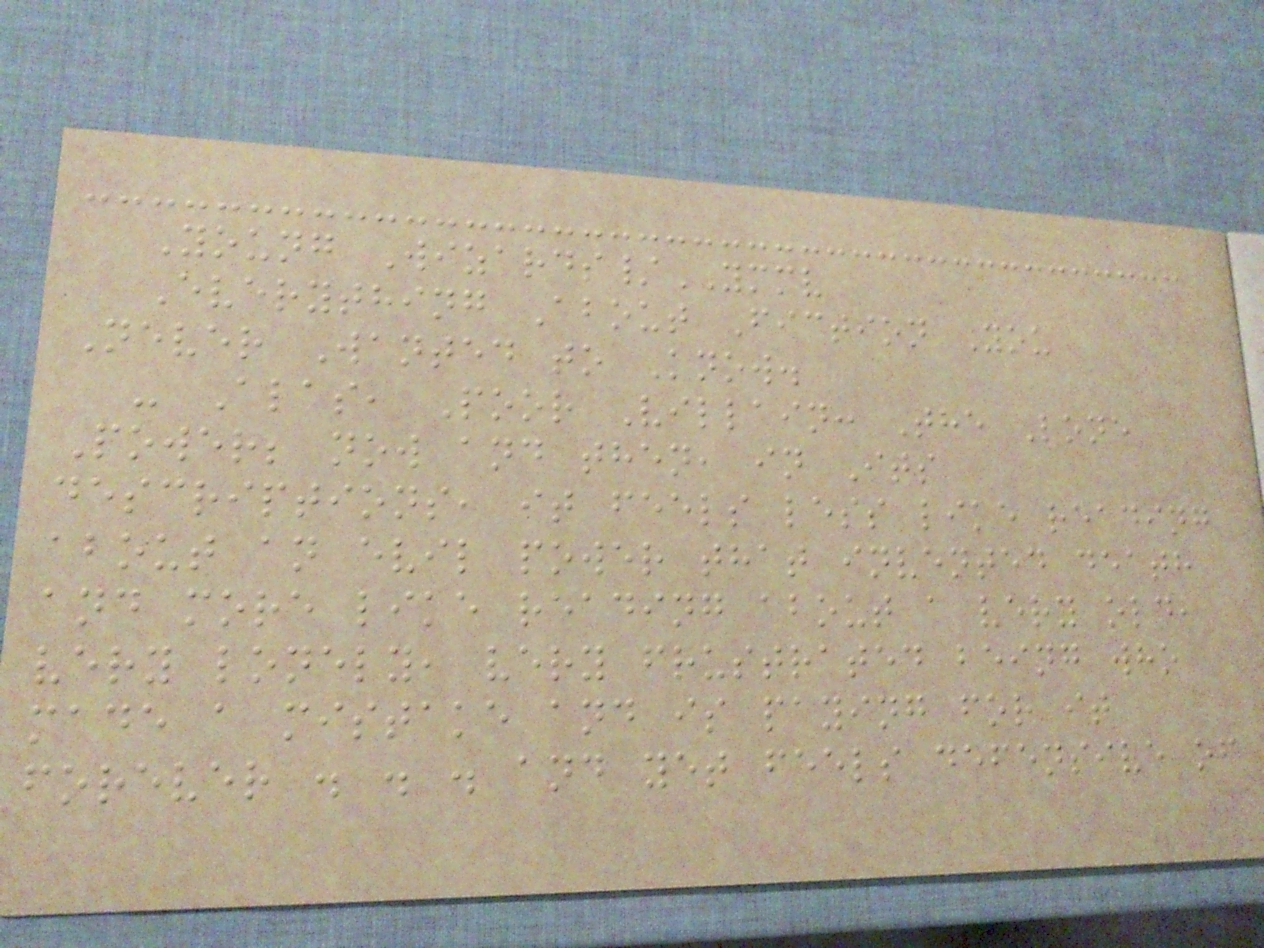Young Wizards/YMMV
Everything About Fiction You
Never Wanted to Know.
- Alas, Poor Villain: The Lone
Power; now and then, in Its
descriptions, it feels less like reading
about an evil power that invented death
and more like reading about a very old,
very lonely, very frustrated being who
made a mistake and is paying for it
forever . . . and yet feels defensive of
